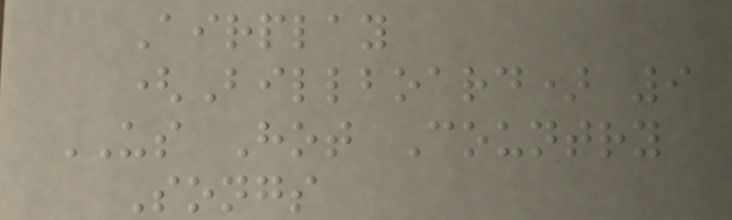Airplay
(Billboard) 9
US Hot Country
Songs
